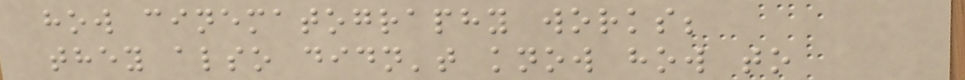how cinematography works;
they also didn't know how to
